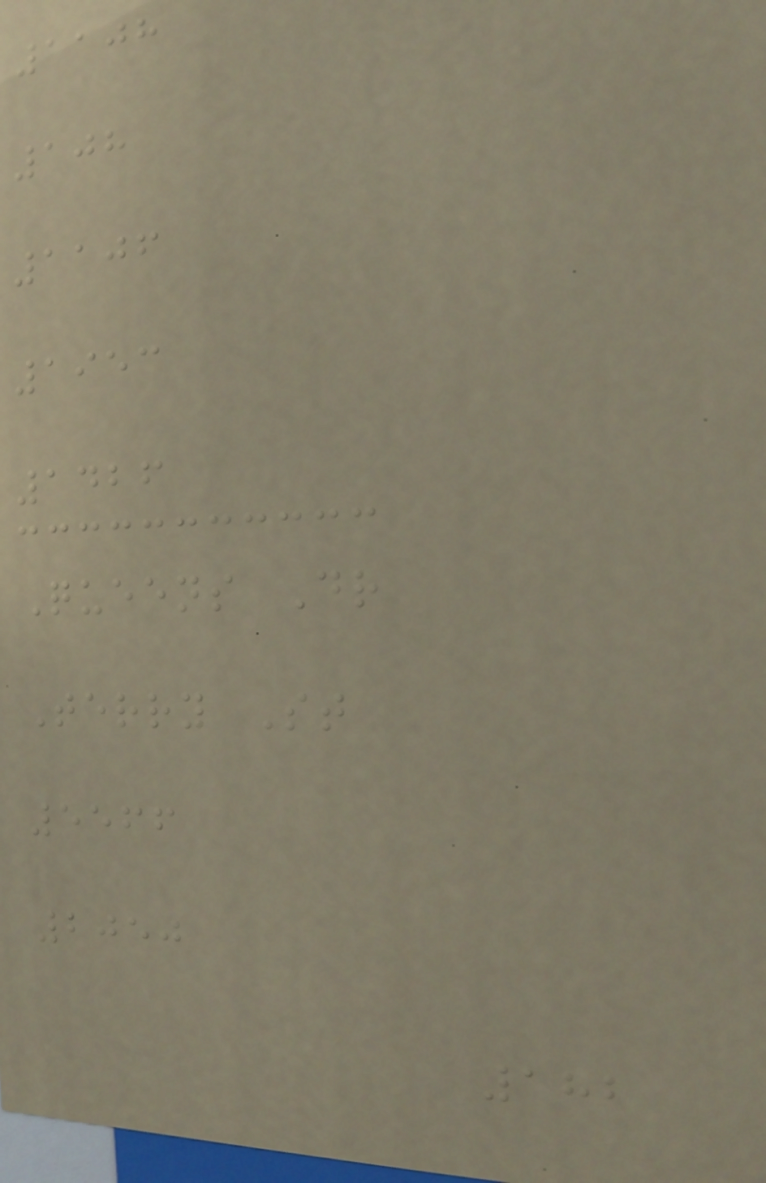1108
108
1106
1953
1426
Queens Dr
Terry St
5566
2050
182
